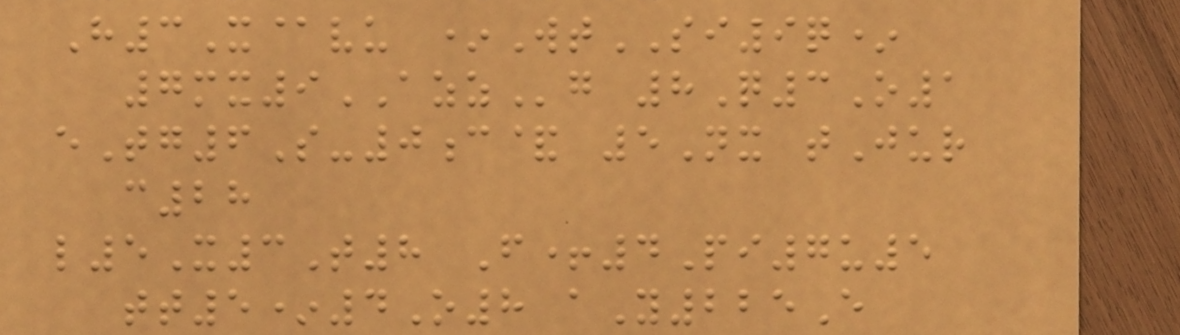H3X@vu *WtSI9q*
7mx9AZZg 8Q3O1
eTg6S-0c& 5Nx tJur
c28
l5X3T8 F+4Pi7u5
tt5*4O8 aY225E
